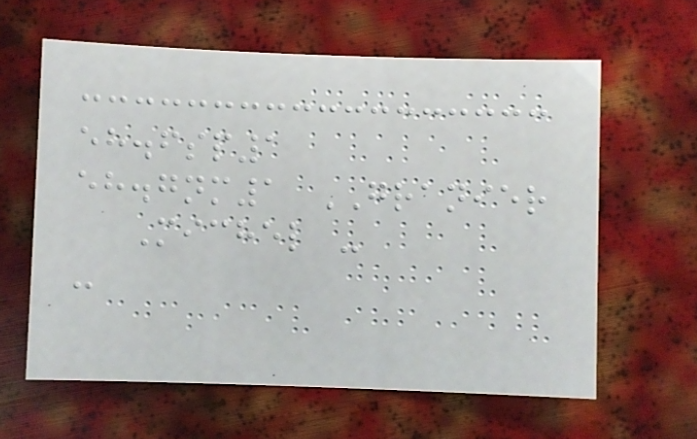eh.fsp1
eh.gnm1 GRANIER
Michel -
-
